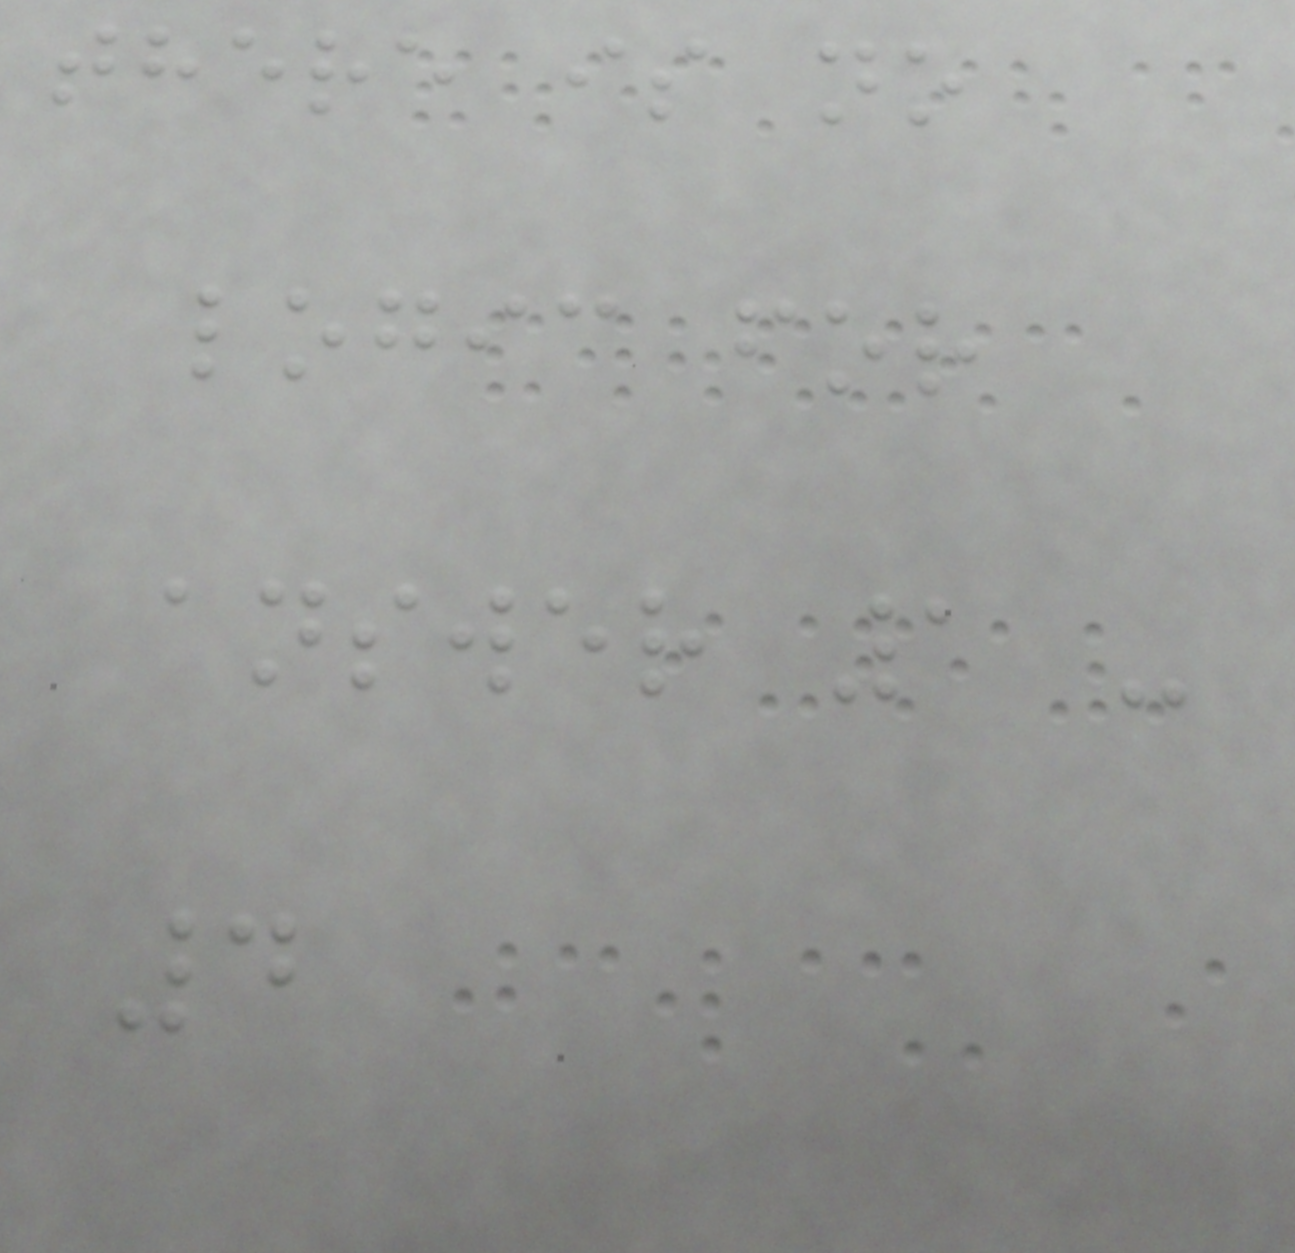there is no
logic for
answer 1 -
4
